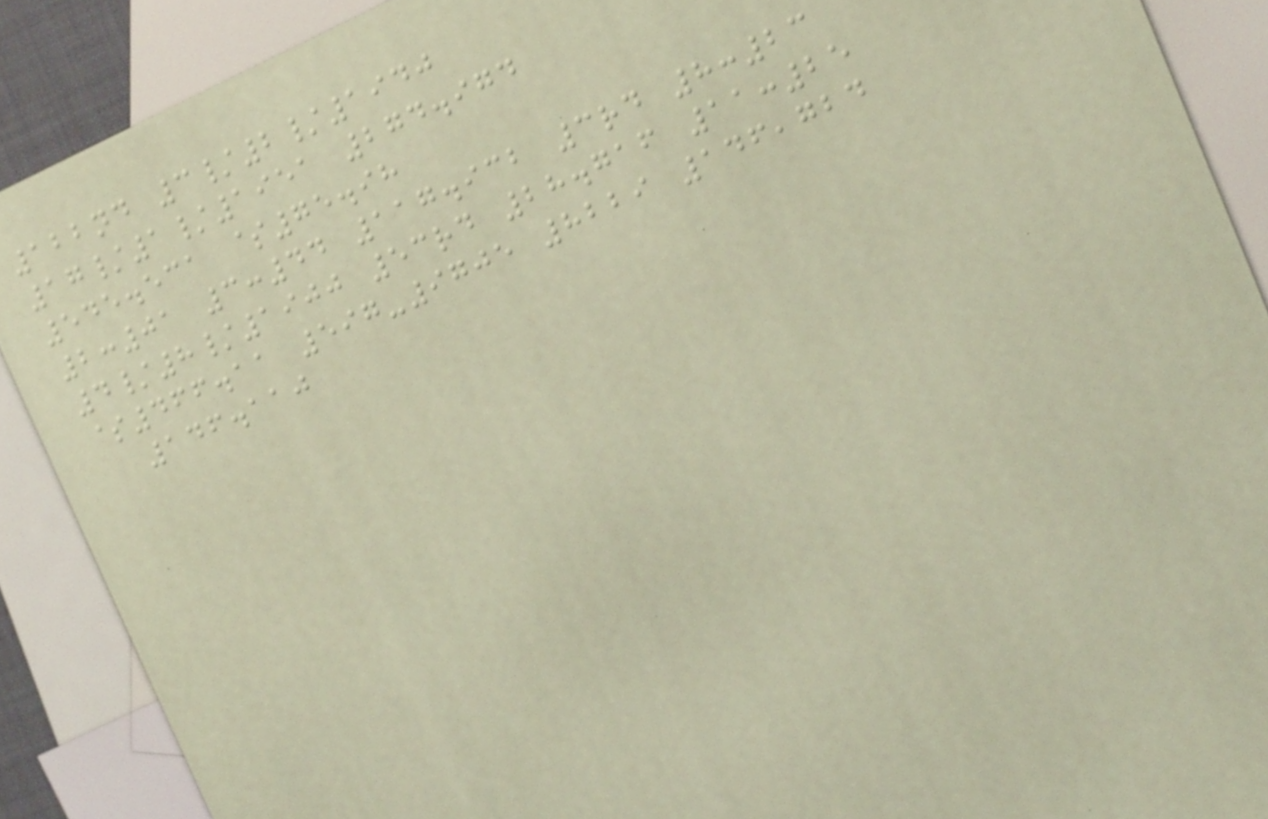122nd 3/2/1940
17/1/1951 274.974
545.531 $75.98
2:01 3:44 117.932 3rd 8:23
4/8/1900 53rd 28.716 11:25
$466.11 597-9705 8229 146,724
146.110
